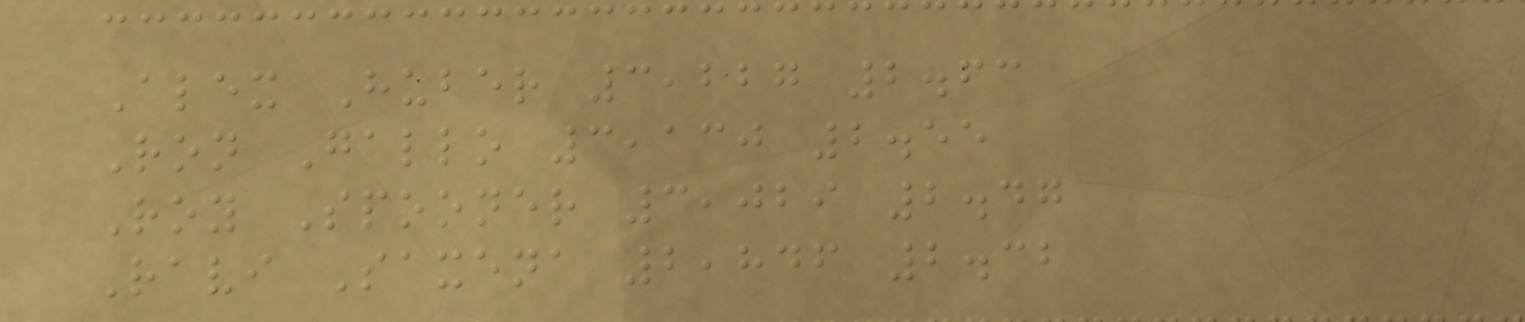Alex Huber 3,227 2.63
Ron Gallo 3,130 2.55
Roy Spooner 3,029 2.47
Ravi Saxena 2,846 2.32
